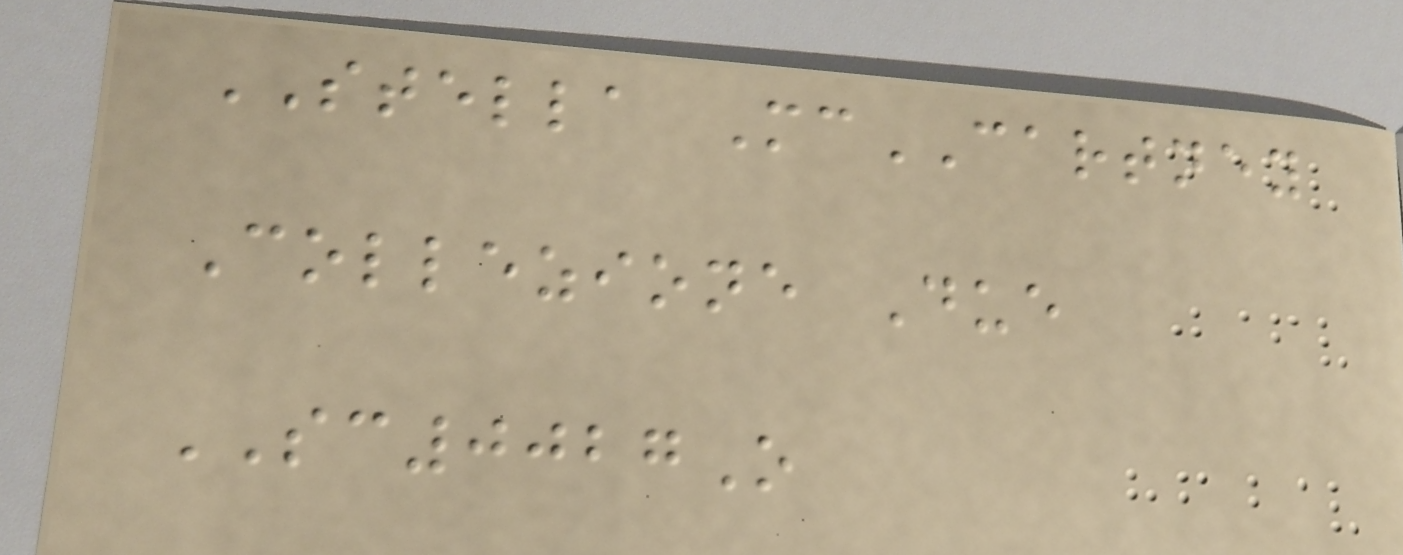STELLA McCARTNEY
Collezione Due
SC0027O
